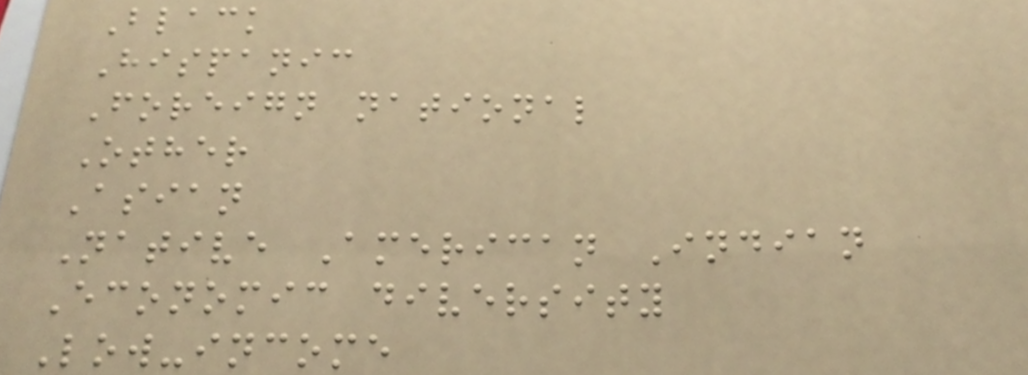Black
Hispanic
Foreign national
Other
Asian
Native American Indian
Economic diversity
Low-income
